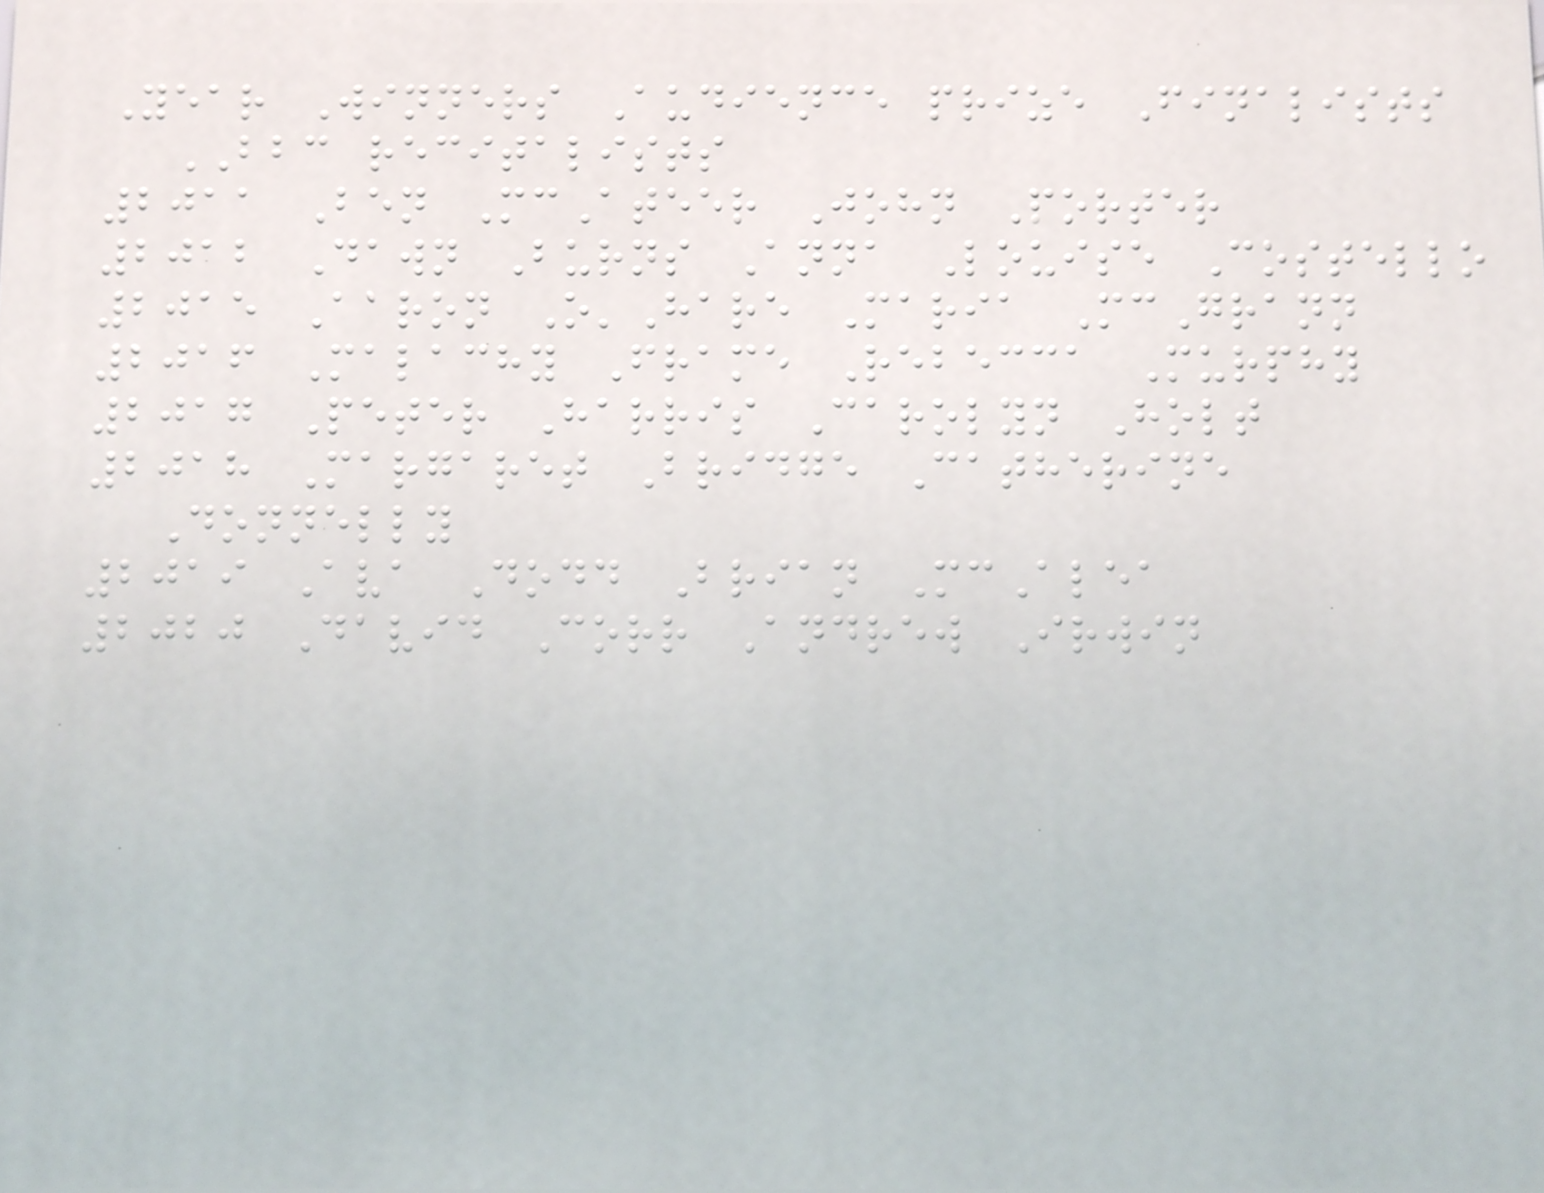Year Winners Audience prize Finalists
BBC recitalists
2011 Ben McAteer John Porter
2012 Dawn Burns Anna Louise Costello
2015 Aaron O'Hare Maria McGrann
2016 Malachy Frame Rebecca Murphy
2017 Peter Harris Carolyn Holt
2018 Margaret Bridge Catherine
Donnelly
2019 Ava Dodd Brian McAlea
2020 David Corr Andrew Irwin
